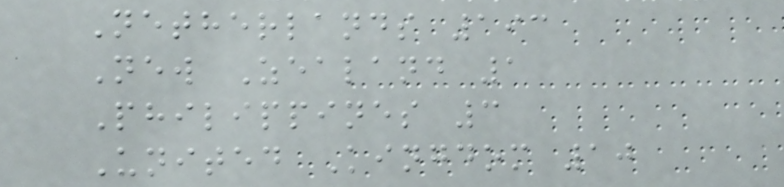Netherlands 193
New Zealand 1
Philippines 3
United Kingdom 10
